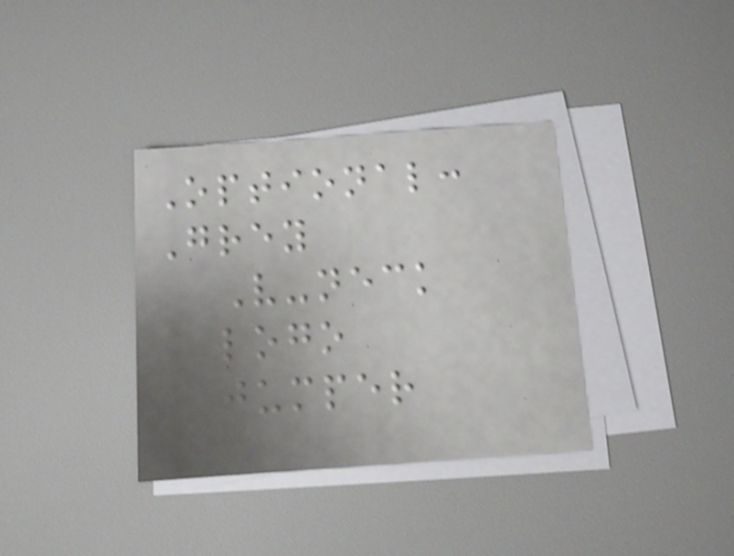Optional:
Grey
V-neck
logo
jumper
